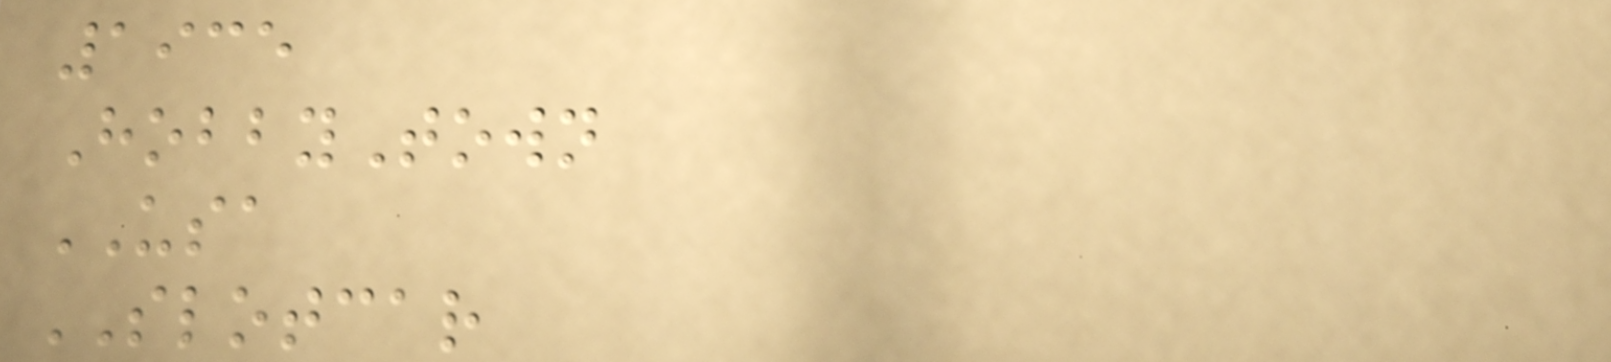1935
HobbyTown
USA
SLOTCAR
